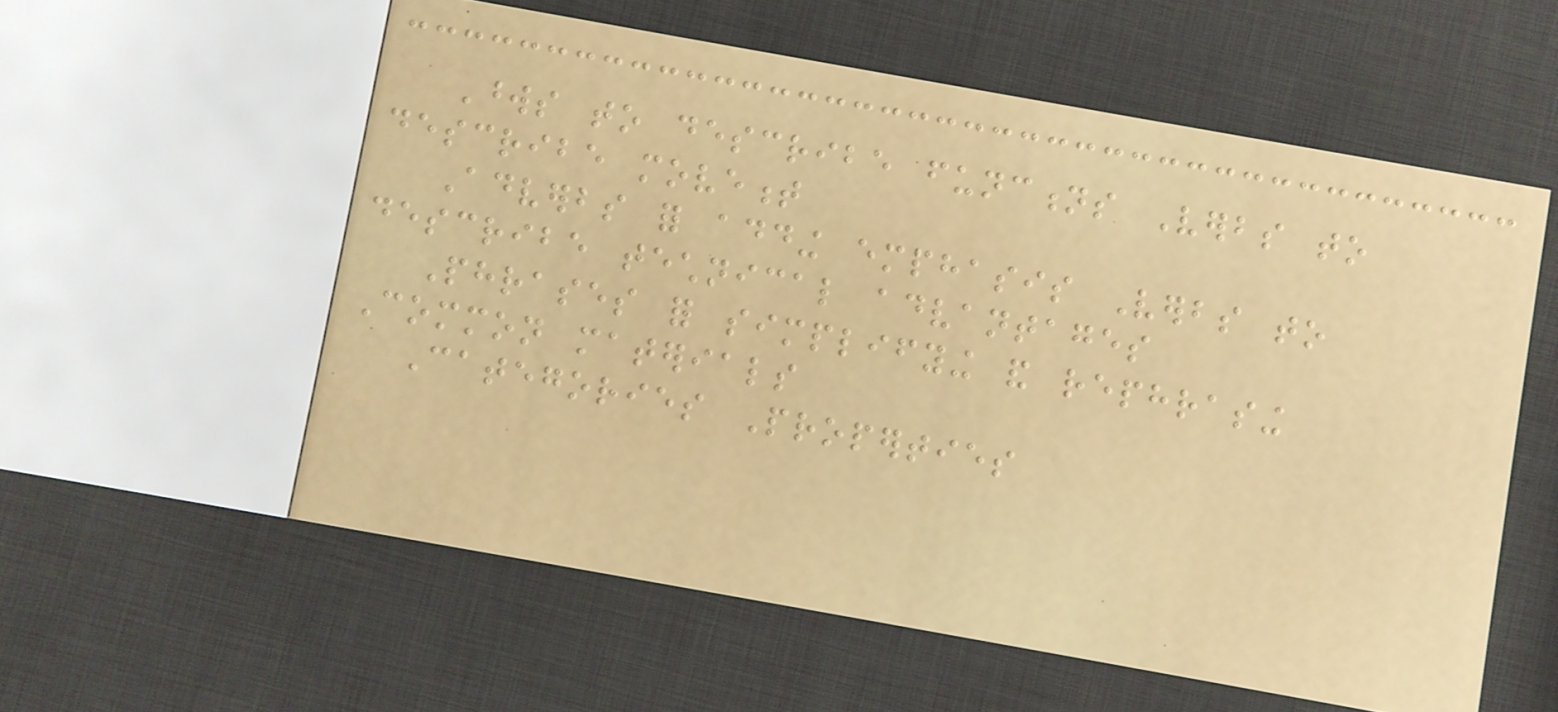Words to describe functions Verbs to
describe movement
Adverbs for adding emphasis Verbs to
describe technical advantages
Phrases for simplifying and rephrasing
Common materials
Categories Properties
